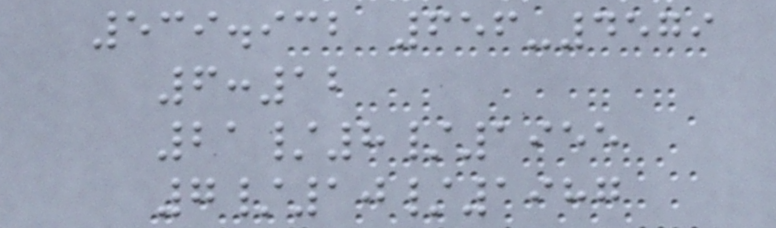539.932 656-4579
6:12
21/8/1955
7/10/1987
